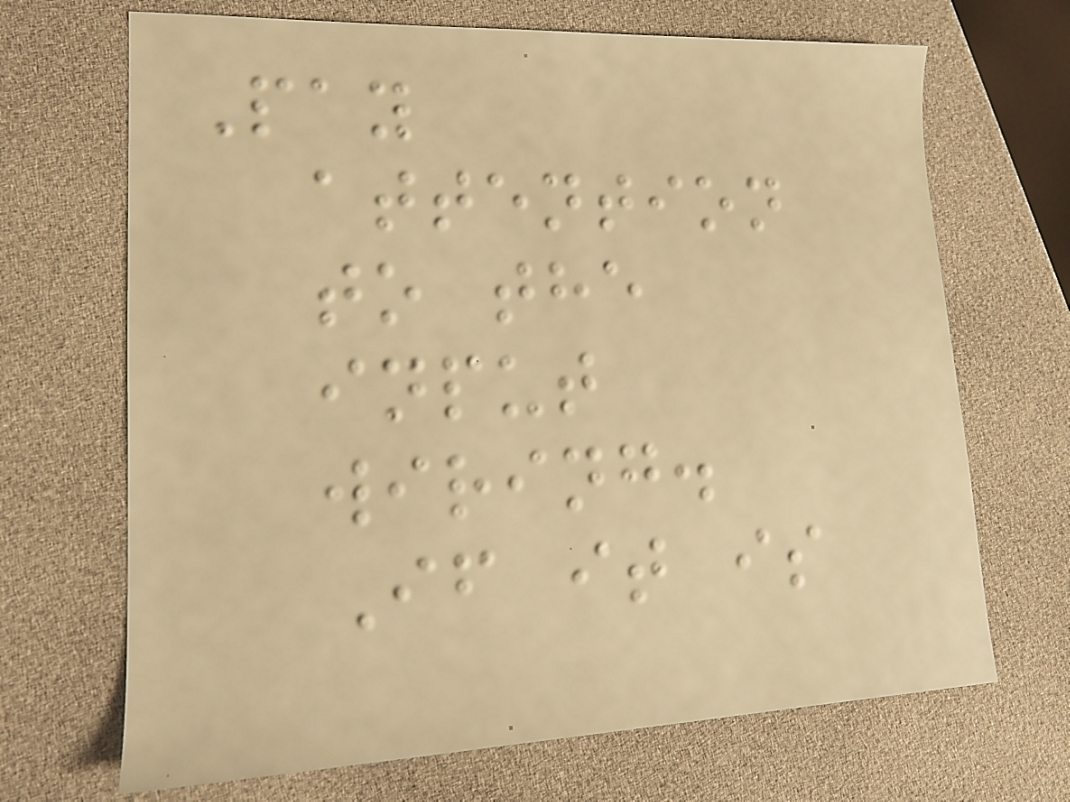Pay
attention
to the
input
wiring.
If it is
